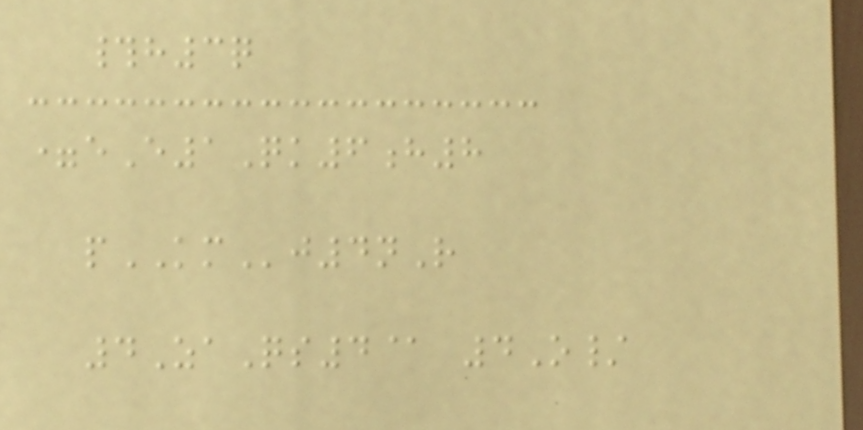#h3q
=eE1Qk6h8
pKMj4nR
4ZaQs4@ 4O/
